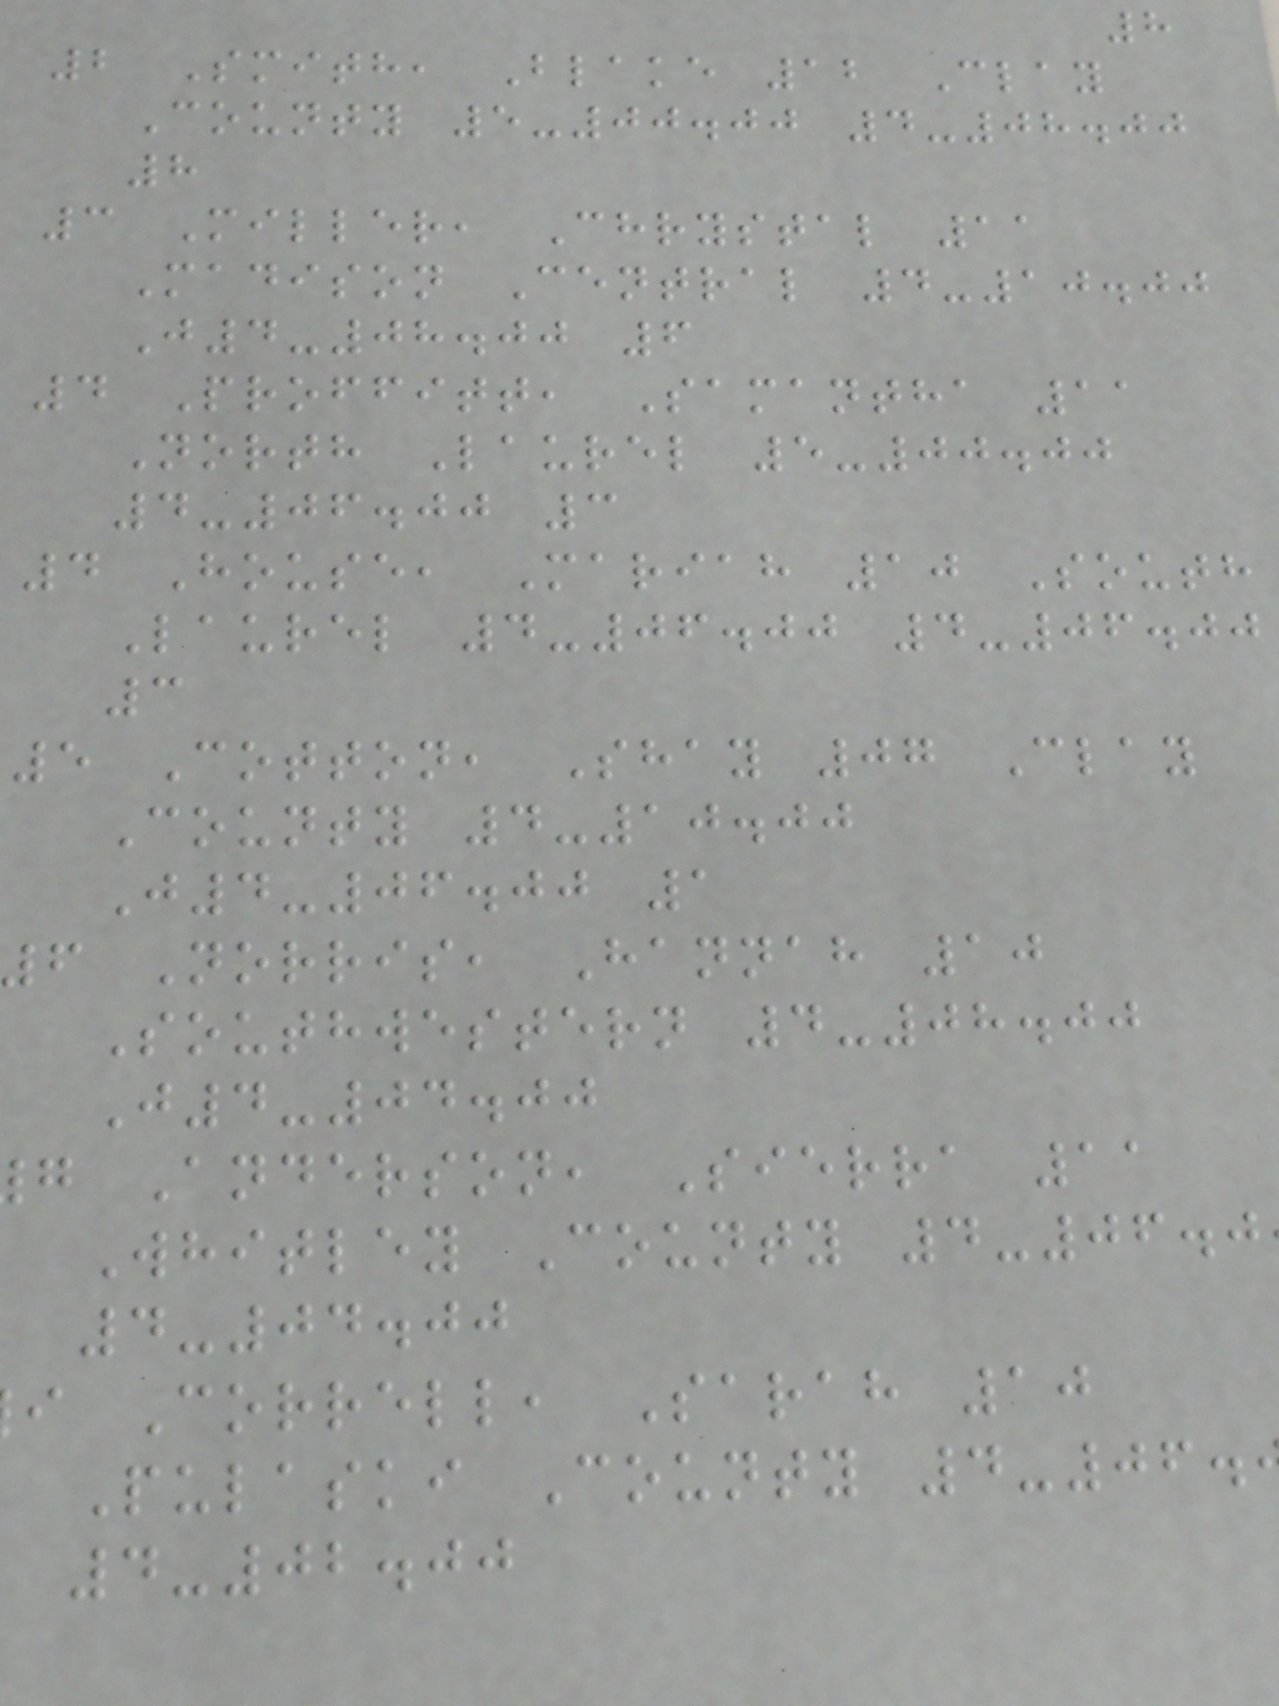8
2 Smith, Blake 12 Clay
County 5-00.00 4-08.00
8
3 Miller, Chrystal 11
Madison Central 4-10.00
J4-08.00 6
4 Proffitt, Samantha 11
North Laurel 5-00.00
4-06.00 3
4 House, Mariah 10 South
Laurel 4-06.00 4-06.00
3
5 Cotton, Shay 07 Clay
County 4-10.00
J4-06.00 1
6 Norris, Hannah 10
Southwestern 4-08.00
J4-04.00
g Anderson, Sierra 11
Whitley County 4-06.0
4-04.00
i Correll, Sarah 10
Pulaski County 4-06.
4-02.00
